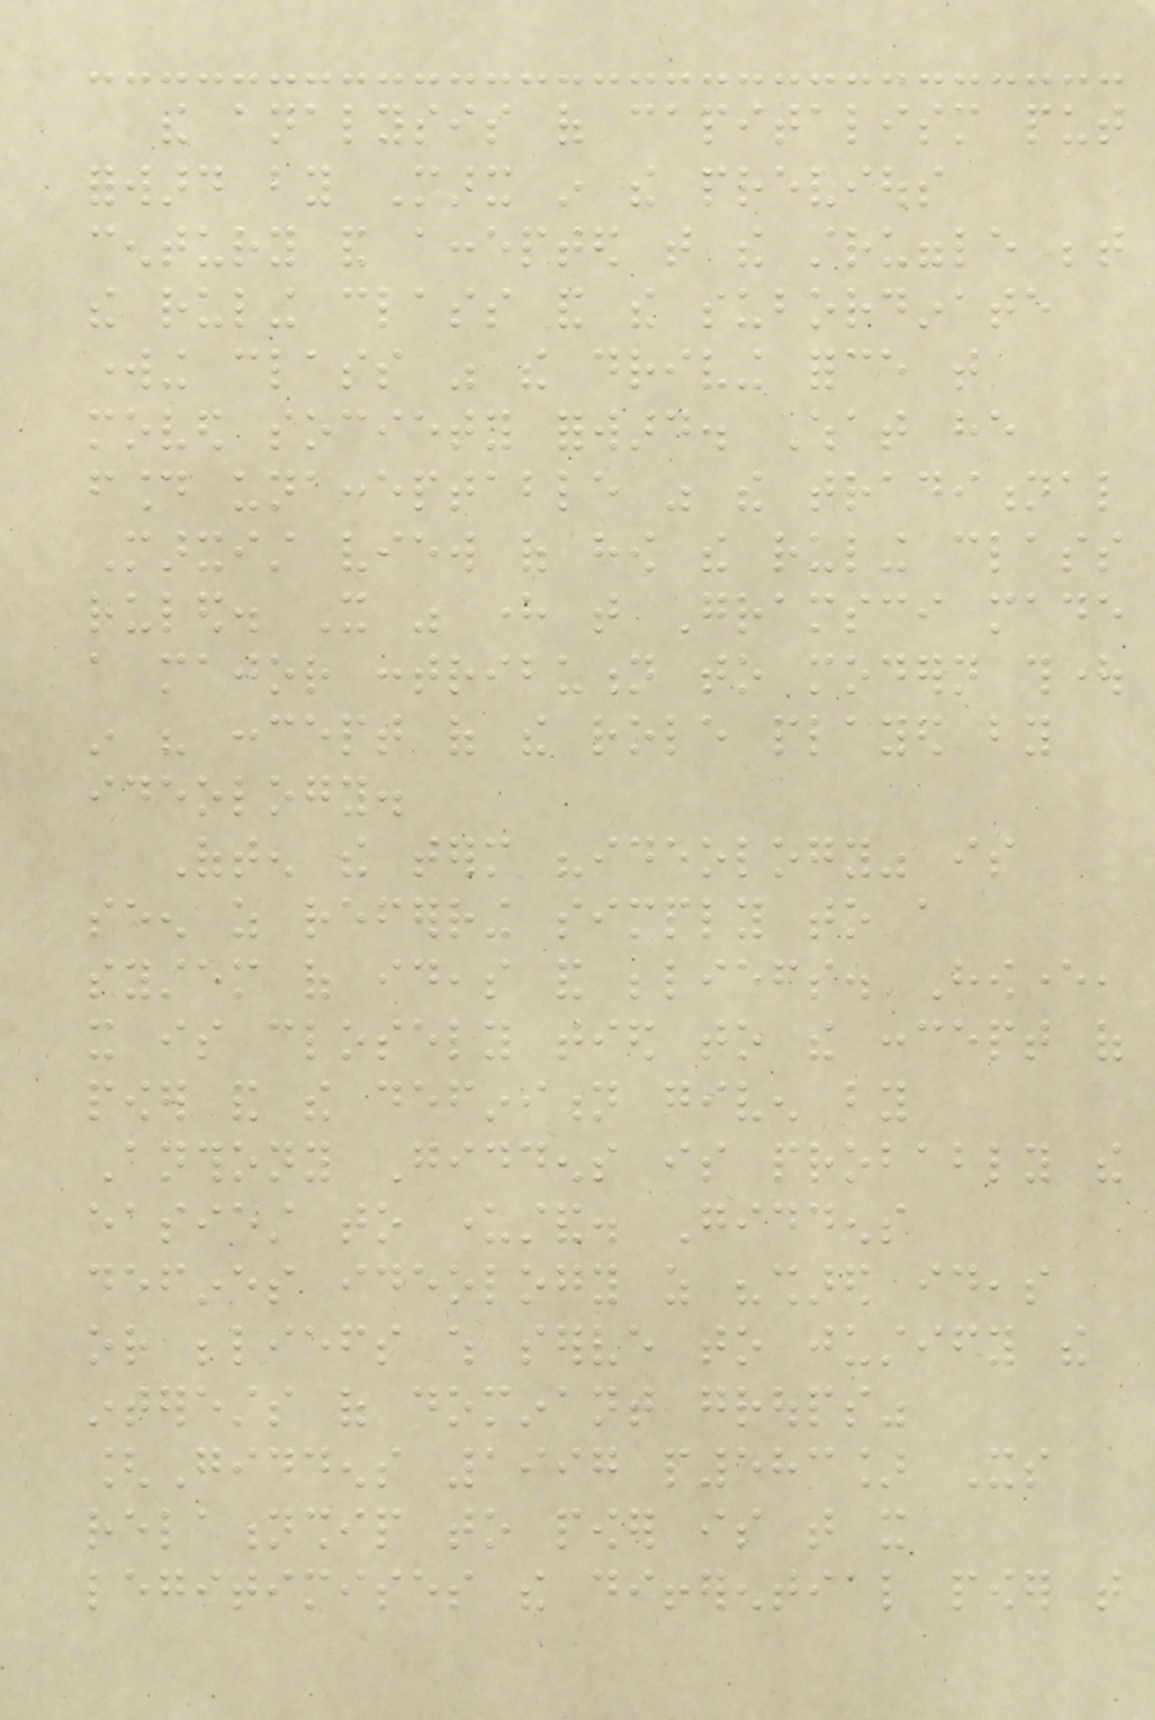the analysis of capitalism put
forward by Marx in the previous
century and accepted that the struggle between
the ruling class and the subordinate
working class was the driving force that
moved society forward. What he
found unacceptable was the traditional
Marxist view of how the ruling class
ruled. It was here that Gramsci made
a major contribution to modern thought
in his concept of the role played by
ideology.
Often the term "ideology" is
seen as referring simply to a
system of ideas and beliefs. However,
it is closely tied to the concept of
power and the definition given by
Anthony Giddens is probably the
easiest to understand. Giddens
defines ideology as "shared ideas
or beliefs which serve to justify the
interests of dominant groups"
[Giddens 1997 p583] Its
relationship to power is that it
legitimises the differential power that
